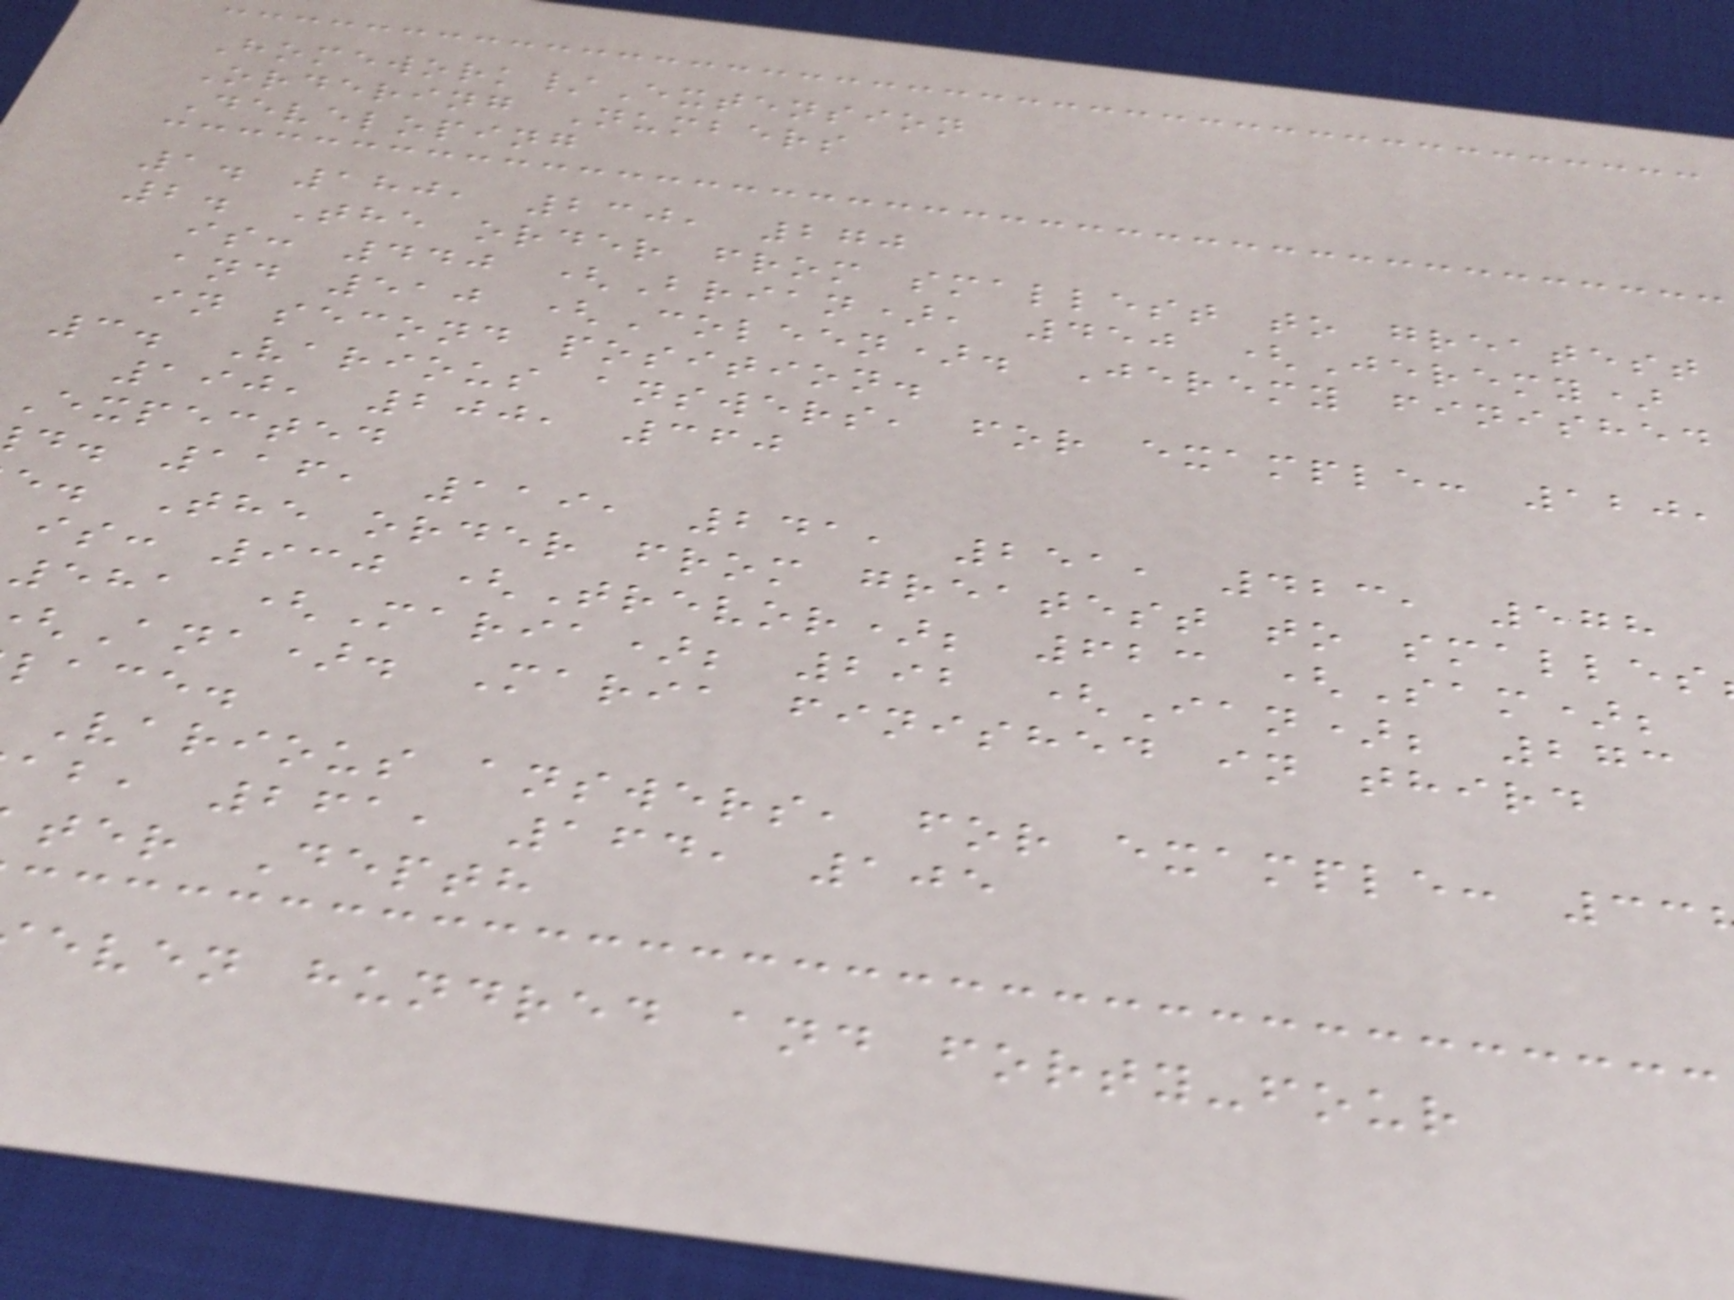Homework/Extension
Ordering Numbers
Developing
1. 180, 230, 270
2. The order from smallest to greatest
is: 440 (Brian), 450 (Jeremy)
and 510 (Coleen). Jeremy finished
in second position.
3. Various answers, for example: 120,
190, 200, 360
Expected
d. 116, 119, 241, 251, 423, 578
e. The order from greatest to smalles
is: 930 (Trevor); 623 (Sam);
581 (Maria); 292 (Ian); 273
Ana). Maria finished in third
lace.
Various answers, for example: 33
ab, 261, 164, 105
ter Depth
even hundred and forty-four
